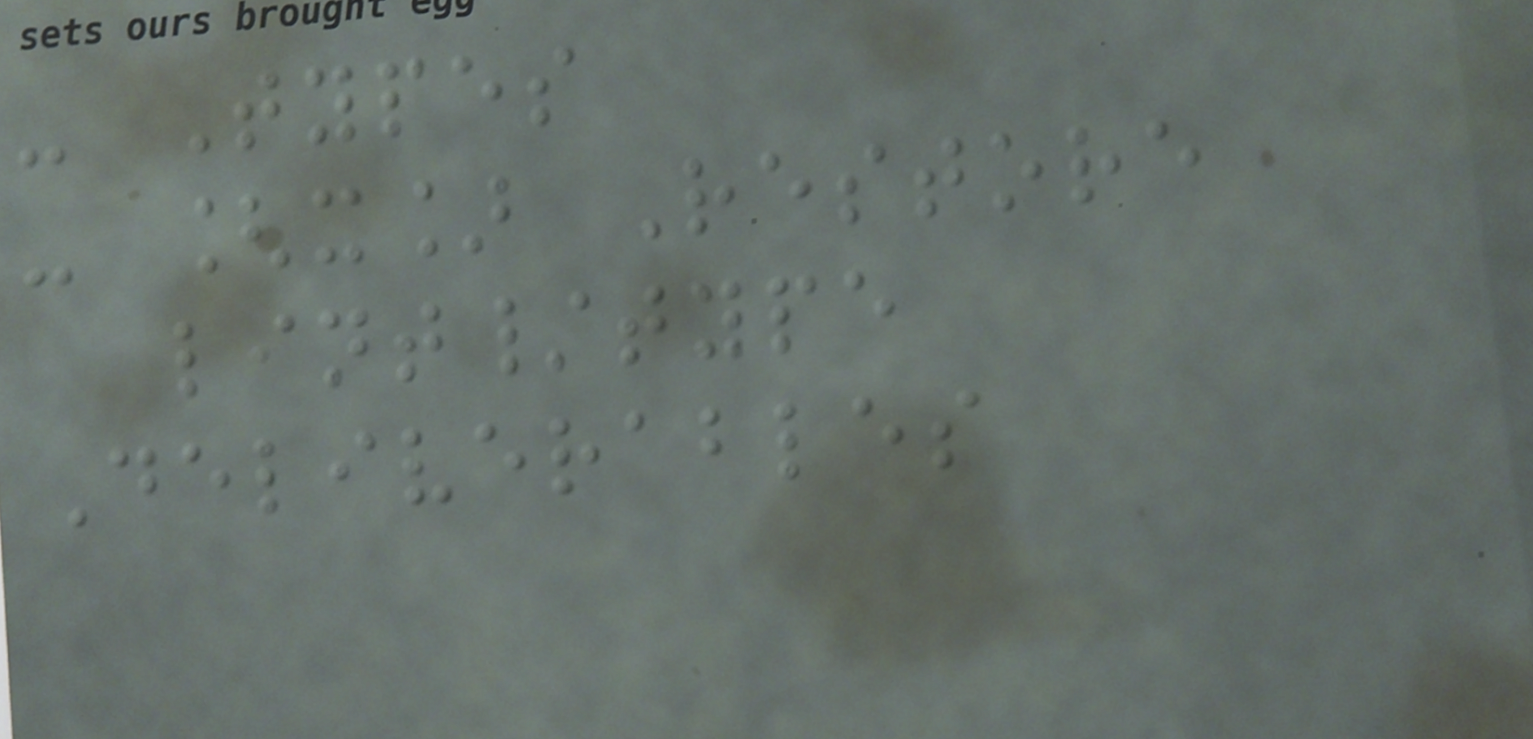- Types
- [x] Restore
lint/type
Deliverables
